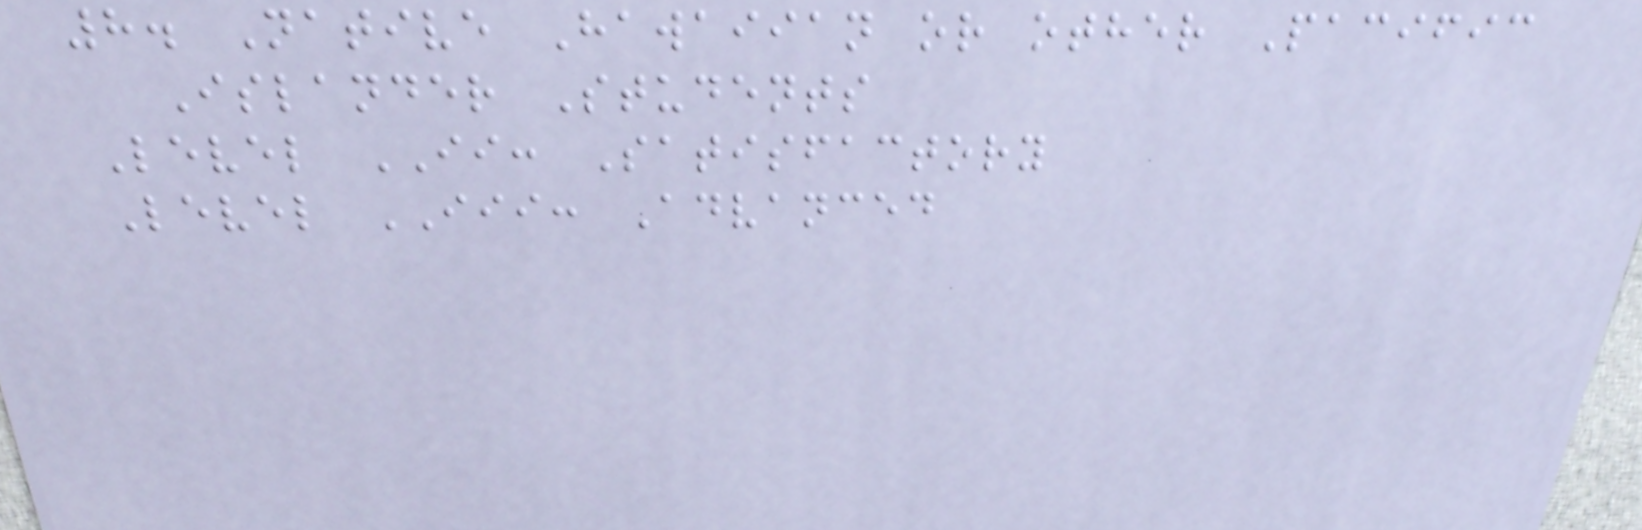8. Native Hawaiian or other Pacific
Islander Students
Level II: Satisfactory
Level III: Advanced
